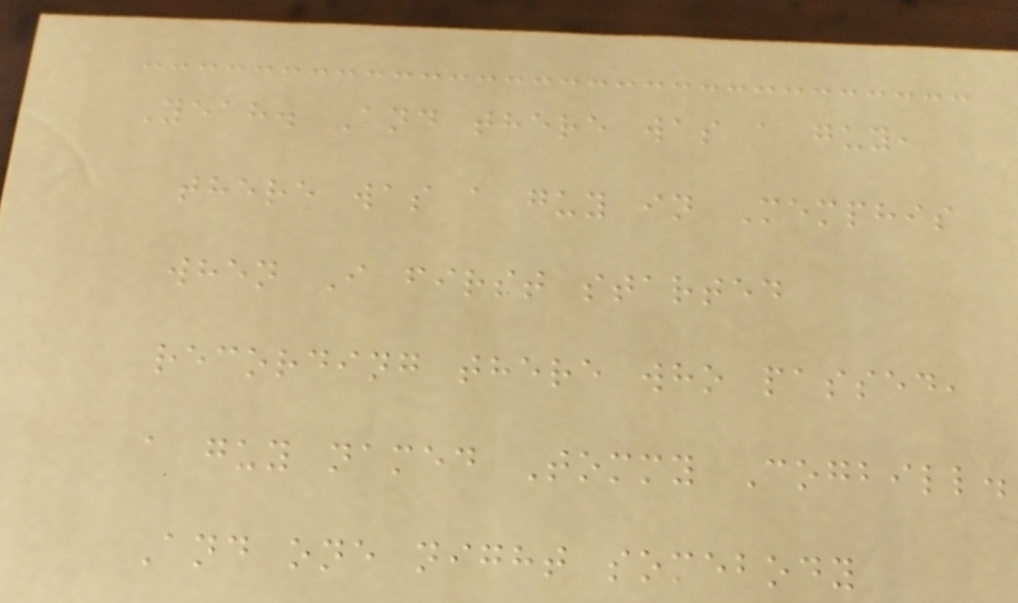Yeah. And there was a guy,
there was a guy in Memphis
when I first started
recording there who passed,
a guy named Tommy Cogbill.
And one night somebody
